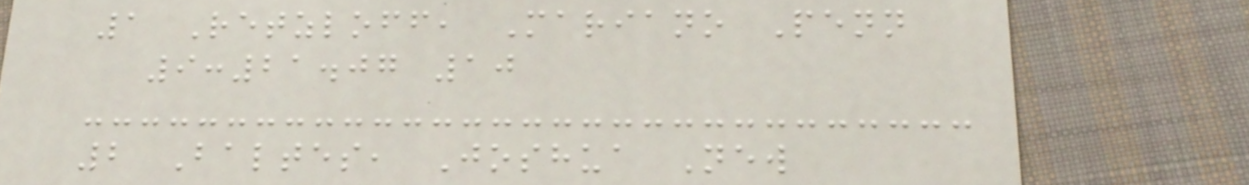1 Retzloff, Mariano Penn
9:21.07 10
2 Baltes, Joshua New
